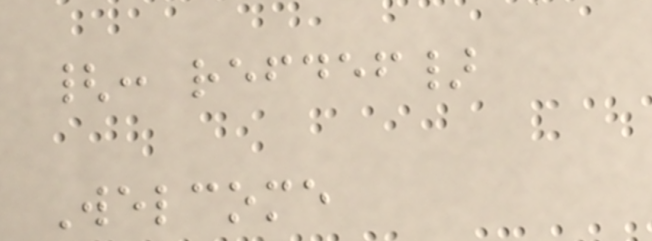{: refdef}
Welcome
